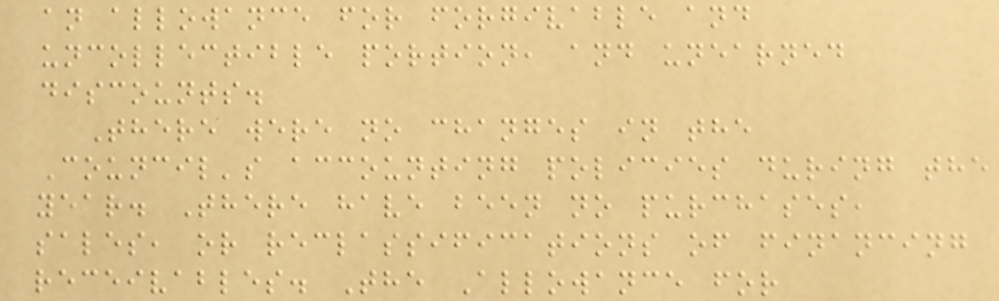an allowance for forgivable and
uncollectible portion, and unearned
discounts.
There were no changes in the
Council's accounting policies during the
year. There have been no purchases,
sales, or reclassifications of financing
receivables. The Allowance for
